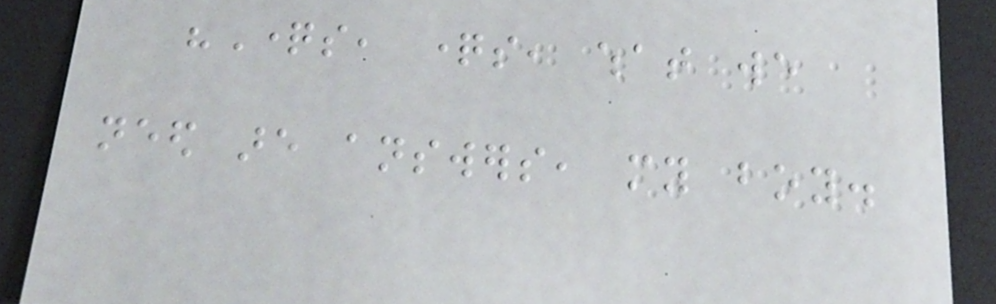"Questions, questions, what we
need are answers, my boy.
